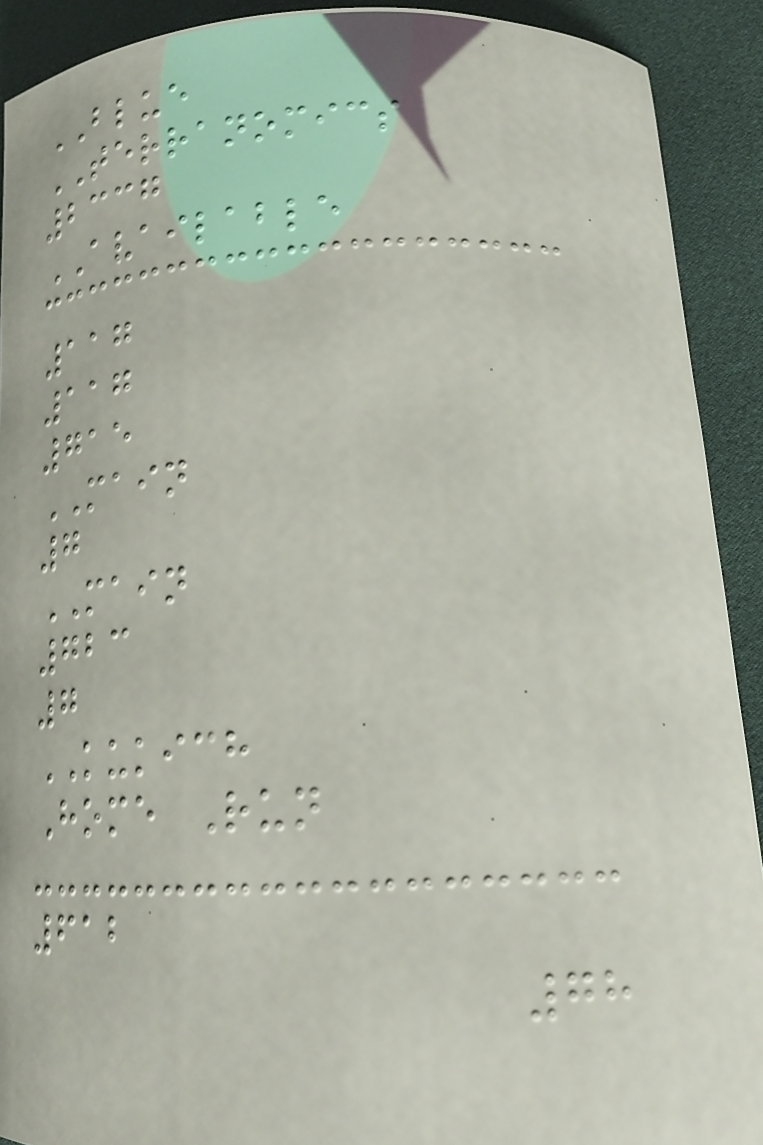BLUE
TERRANOMICS
2337
AVAILABLE
117
117
715
MAIN
7
MAIN
723
7
KUKICH
Home Run
612
78
